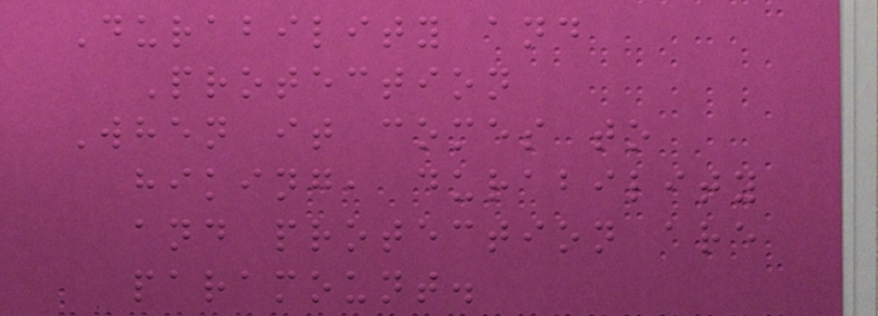Durability and
Protection
When it comes to
hiking, durability
and protection are
paramount.
